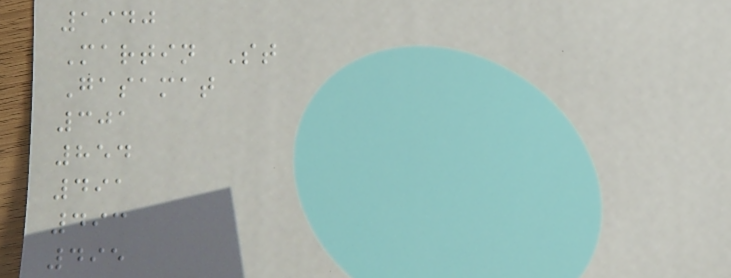1940
Martin St
Gasamat
301
854
491
493
495
